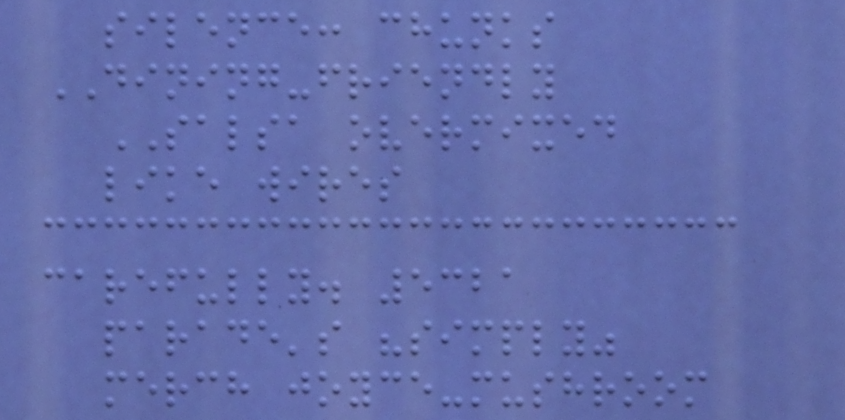silence: chunks
DINING-friendly
SALSA overmixed
like wires
carefully. 5321
parade's "simply"
merch joyce-mushroom
